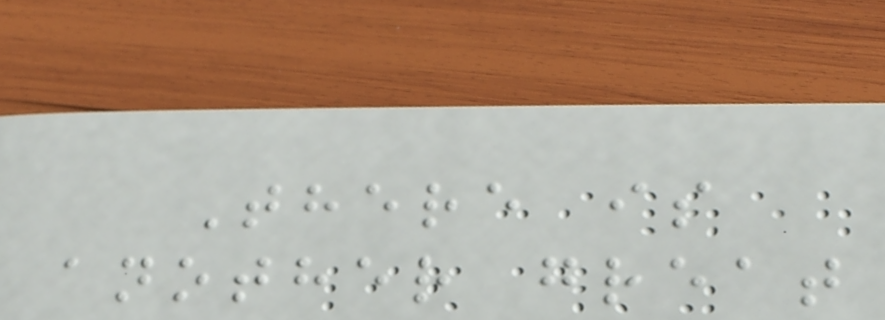There is
another great
